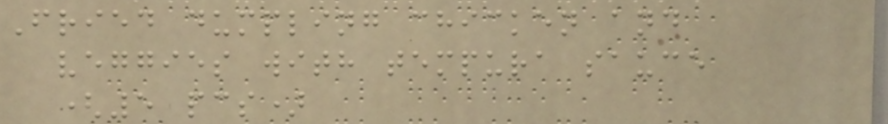Fried dumpling chicken and
veggies with tempura sauce
(5 pcs)
